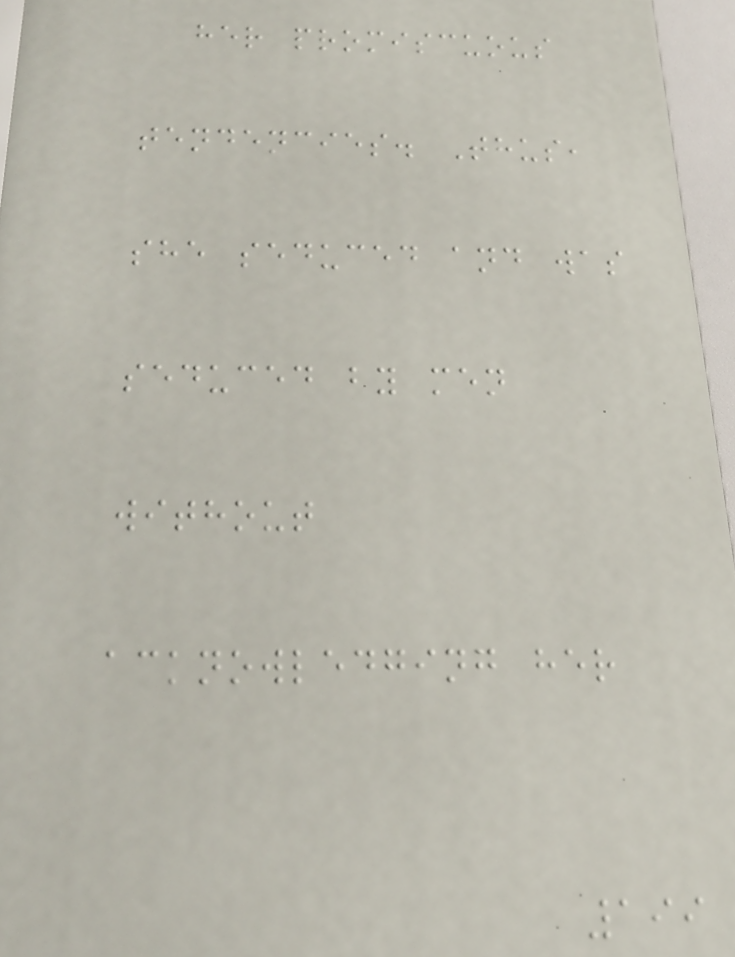her promiscuous
tendencies. Thus,
she seduced and was
seduced by men
without
acknowledging her
199
